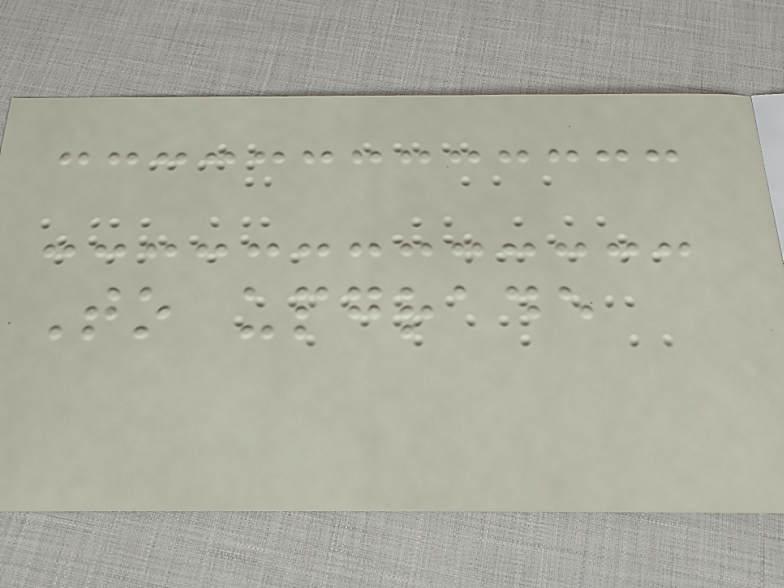To upgrade
